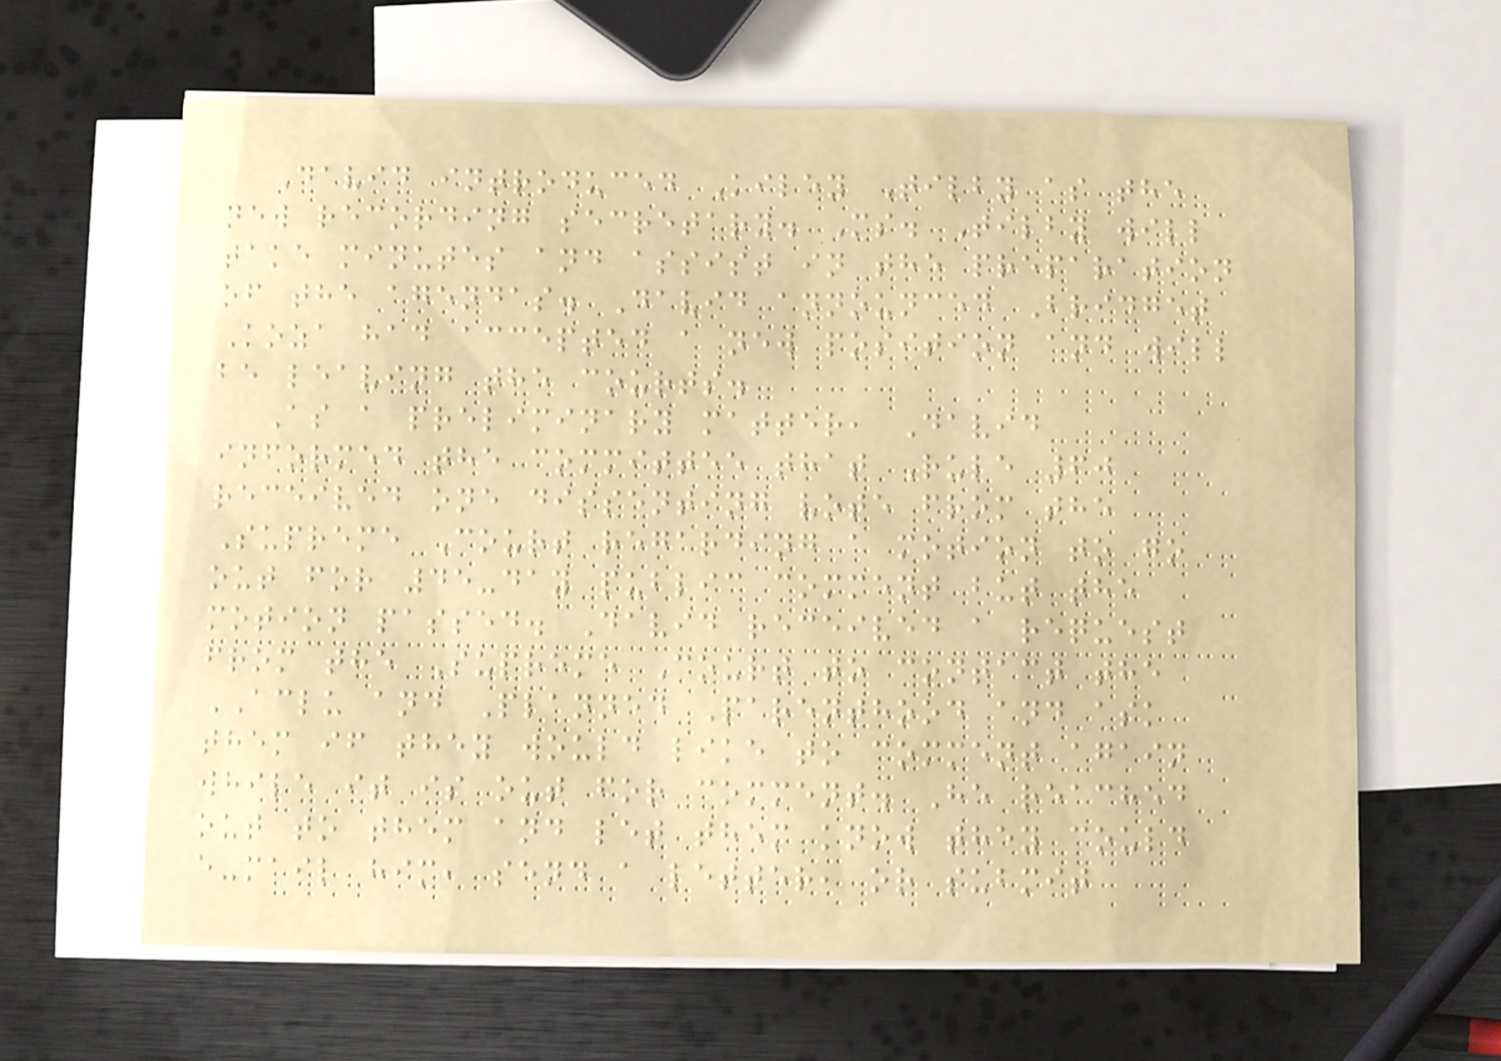David introduced Kiley Tilby as the
new recording secretary. Ms. Tilby will
take minutes and assist in the preparation
of the agendas. David announced Bridget
Koza had accepted a new position and will
be leaving the courts.
As a preliminary matter, David
informed the committee that Rule 60
received one dissenting vote from the
Supreme Court regarding a motion to go
out for 45-day public comment but the
motion passed. David received a request
from the Supreme Court to contact the
ACLU and Planned Parenthood and ask
them if they would like to comment again
while it is out for comment. He reached
out to them and let them know they could
e-mail him, send a letter, or submit
